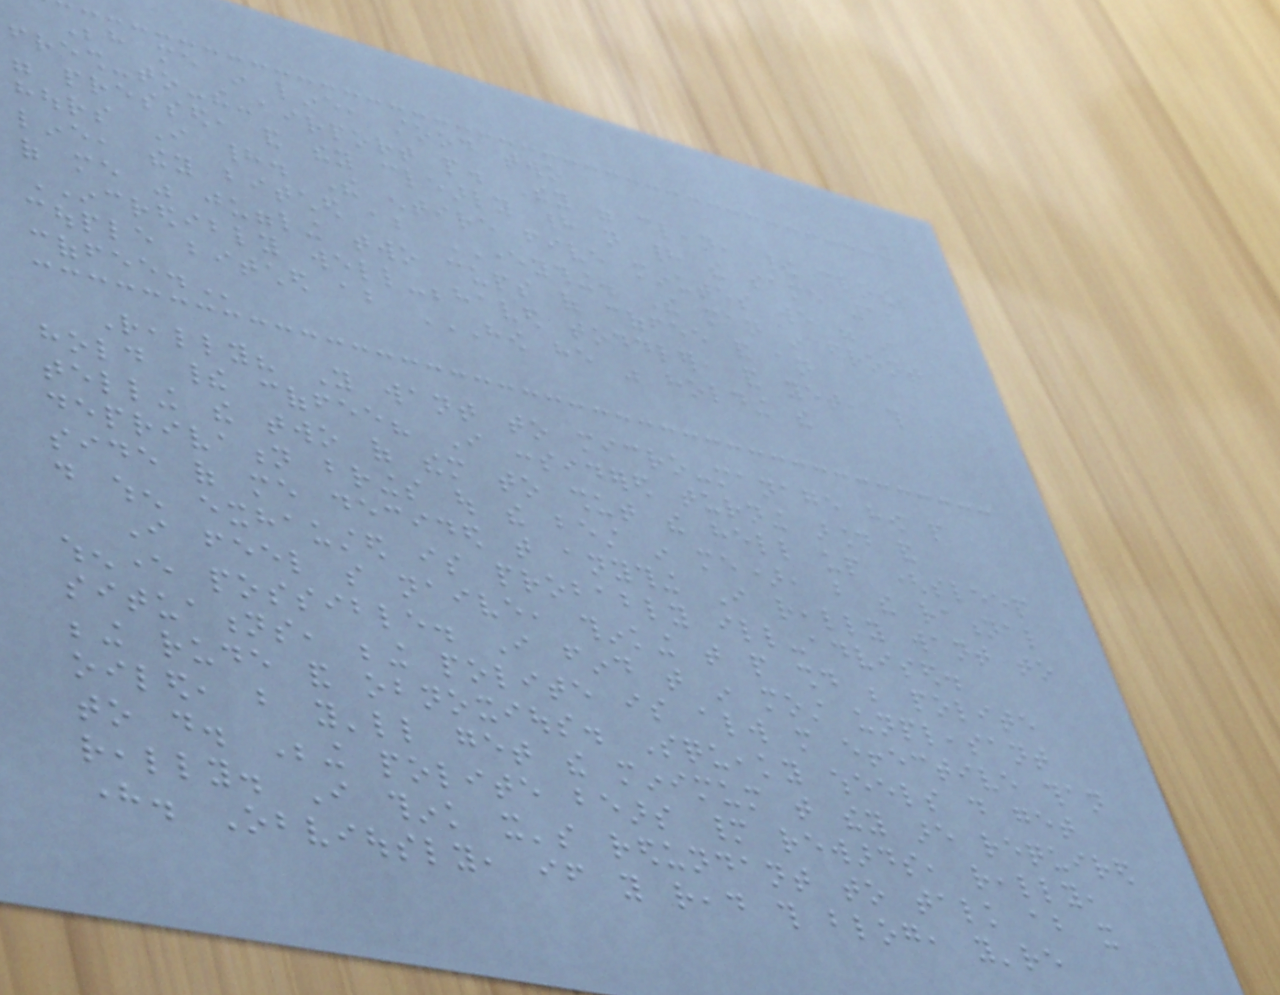Behind me in line, stood two
fresh-to-the-airport people. They were clean, their clothes
were pressed, and they clearly had not had the same 12
hours I had. The entire five minutes we were in
line, they bitched about EVERYTHING. The man in front
of me was juggling two cups of coffee and an
INCREDIBLY well-behaved toddler, and yet, this
couple bitched about HOW HE WAS HOLDING THE
COFFEE.
Really? You want to micro-manage how people
hold their coffee? I considered turning around and
telling the two of them to shut the hell up (sleep
deprivation brings out the best in me), but the rational
side of me decided that anything I really want to
do when exhausted is probably ill-advised.
I feel so naive, thinking that people should be polite
whenever possible. I find that in most unpleasant
situations, being polite is always more effective than
being rude and obnoxious. Squeaky wheels do get
oiled, but you'll get the minimum that they are required
to do. Being polite bears many rewards, really,
really. I think it's redundant to talk about it
here. Obviously, if you read this blog, you're
